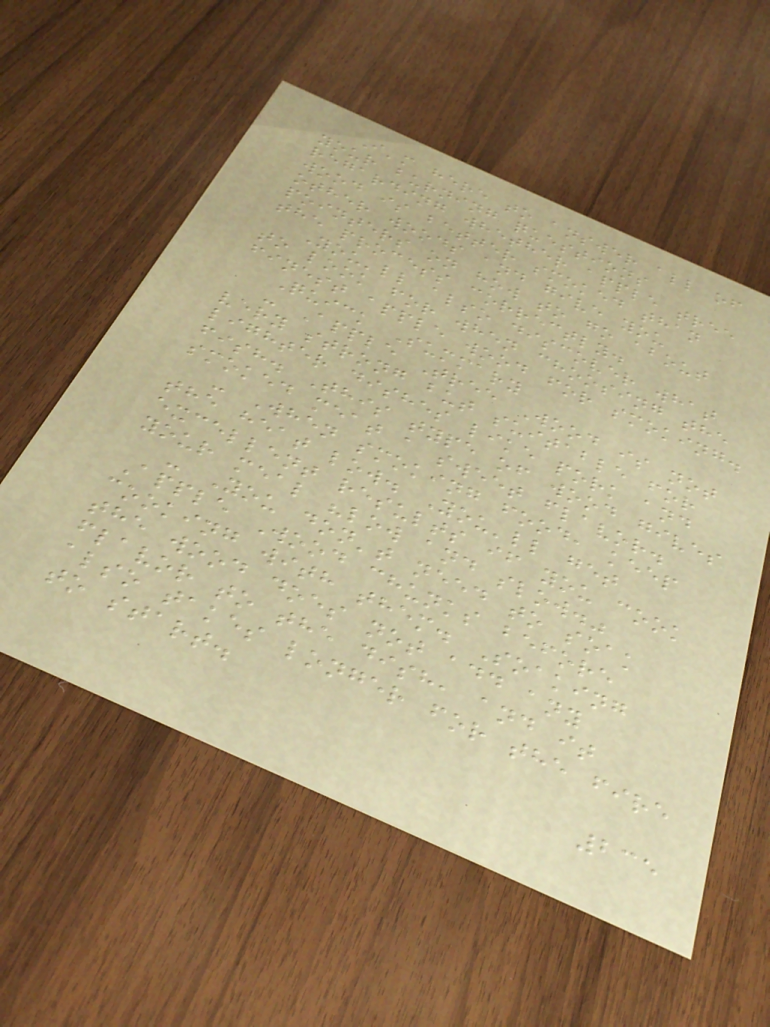I'm here to answer all of
your burning questions
regarding whether apple tree
wood is better smoked than
other woods and give you
pointers on how to go about
the process correctly.
You'll also discover what
to look for when choosing the
finest apple wood for smoking.
Quick Summary
- Apple Tree Wood is not
very strong but suitable for
lighter dishes like pork and
fish. This type of wood gives
smoked meat a sweet flavor.
- When smoking food, keep
the heat low. You'll get
excellent results if you cook
your meal "low and slow."
- You don't need to soak
Apple Wood chunks before
cooking with them. Soaking
the wood does not add any
flavor to the dish, and it
also takes longer for the fire
to start.
235
